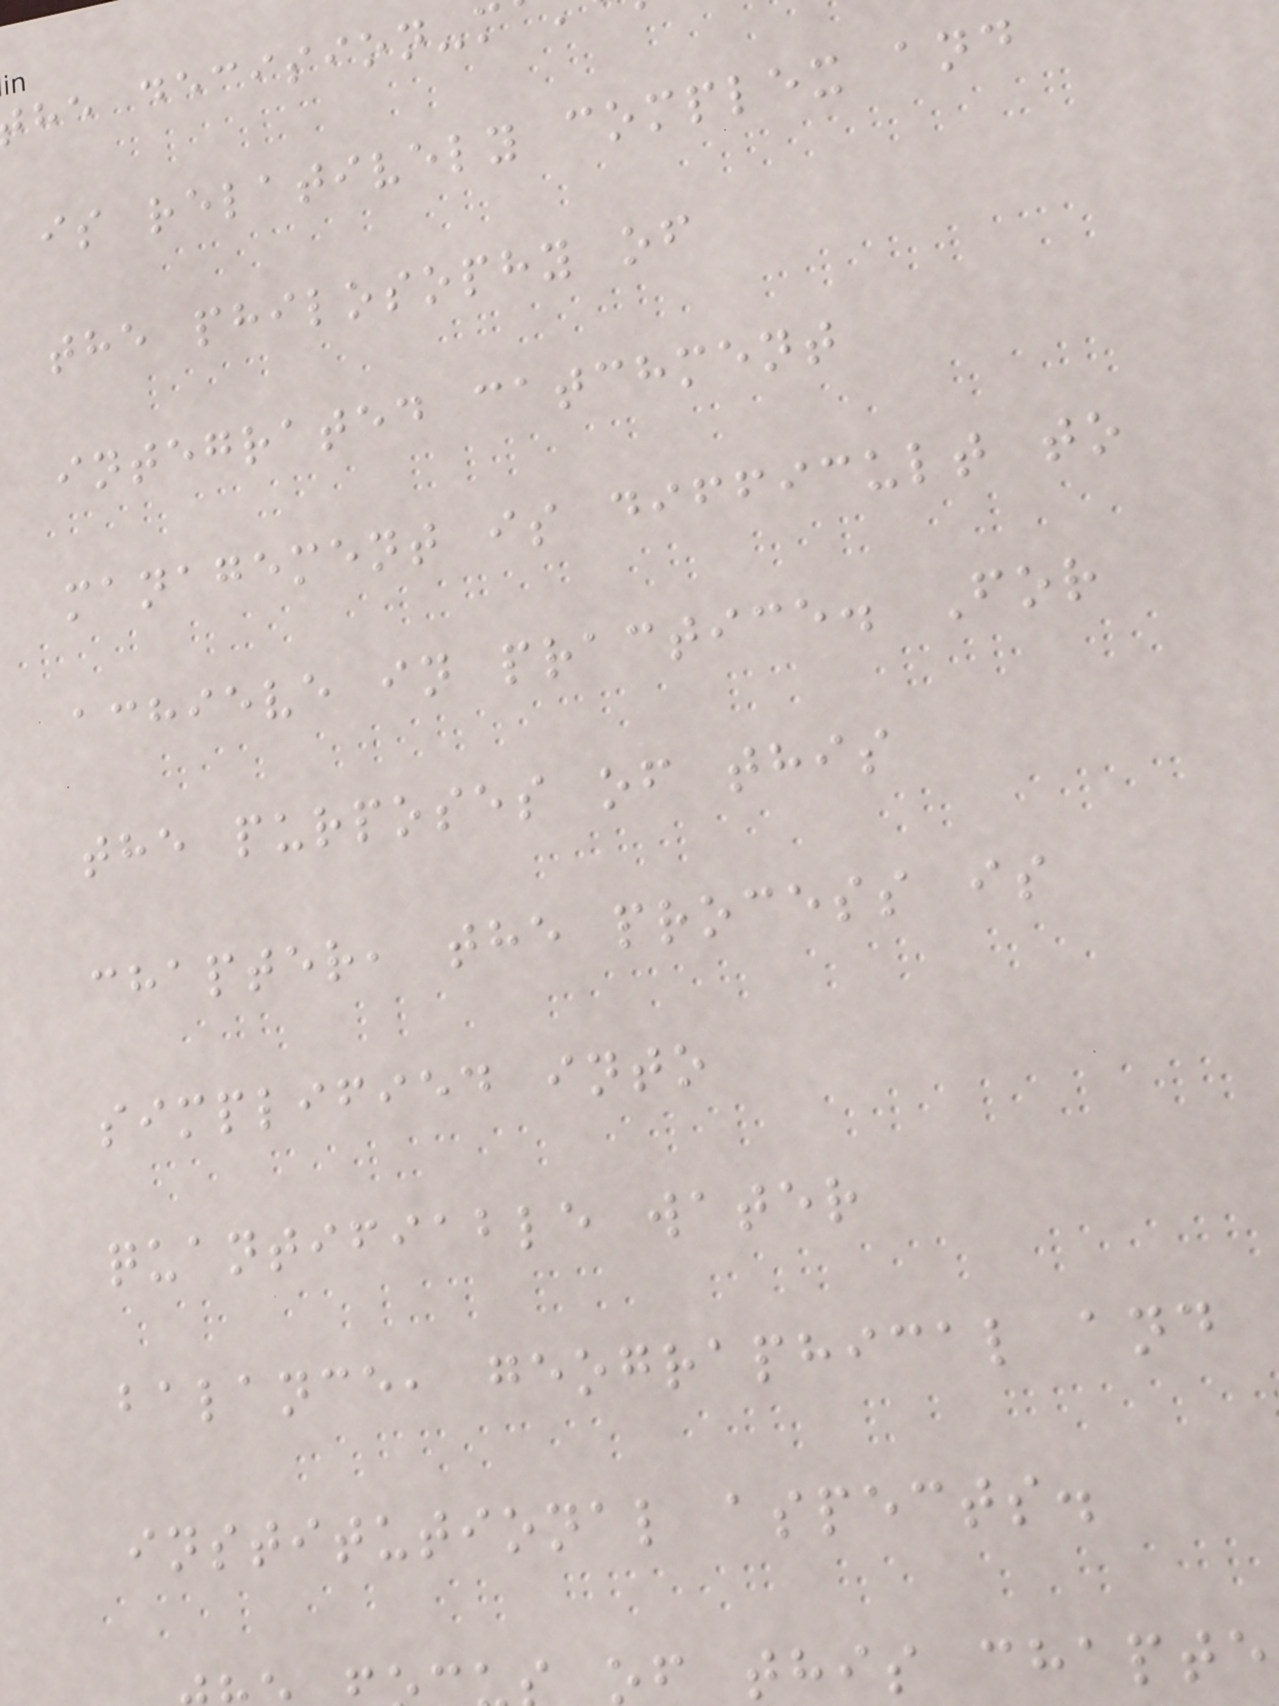he decision-m
is relatively complex and
the philosophy of
integrated catchment
management is difficult to
achieve in practice. For
the purposes of this
chapter, the process is
simplified into
quantifiable water
balance, geographical and
institutional aspects.
f this chapte
